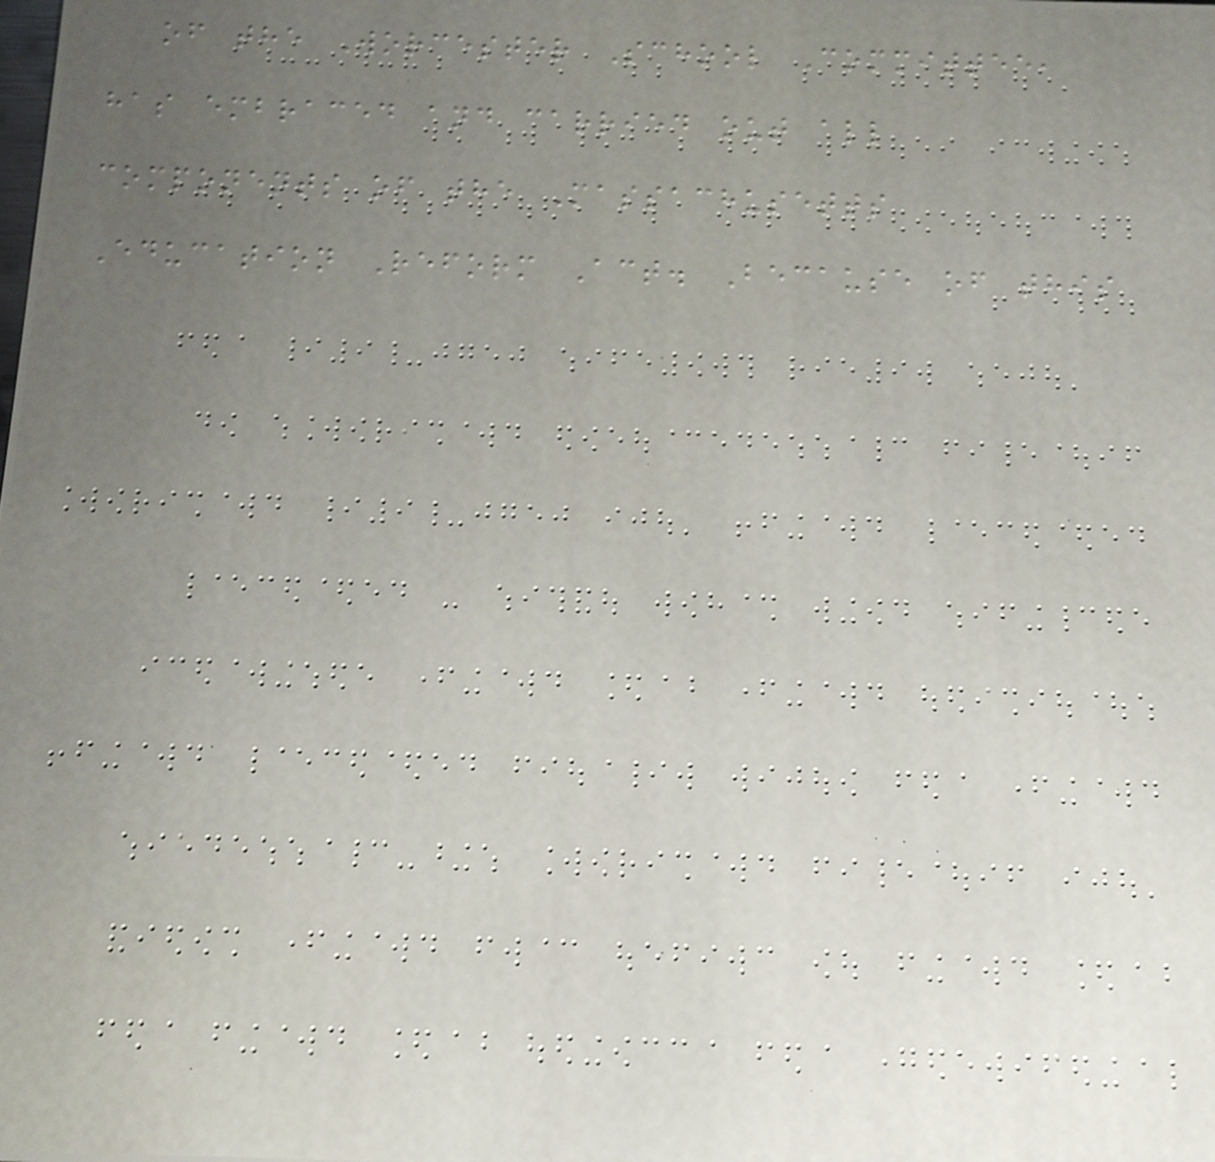of the Worcester School Committee,
has embraced and carried out all
components of the Massachusetts
Education Reform Act. Because of this
